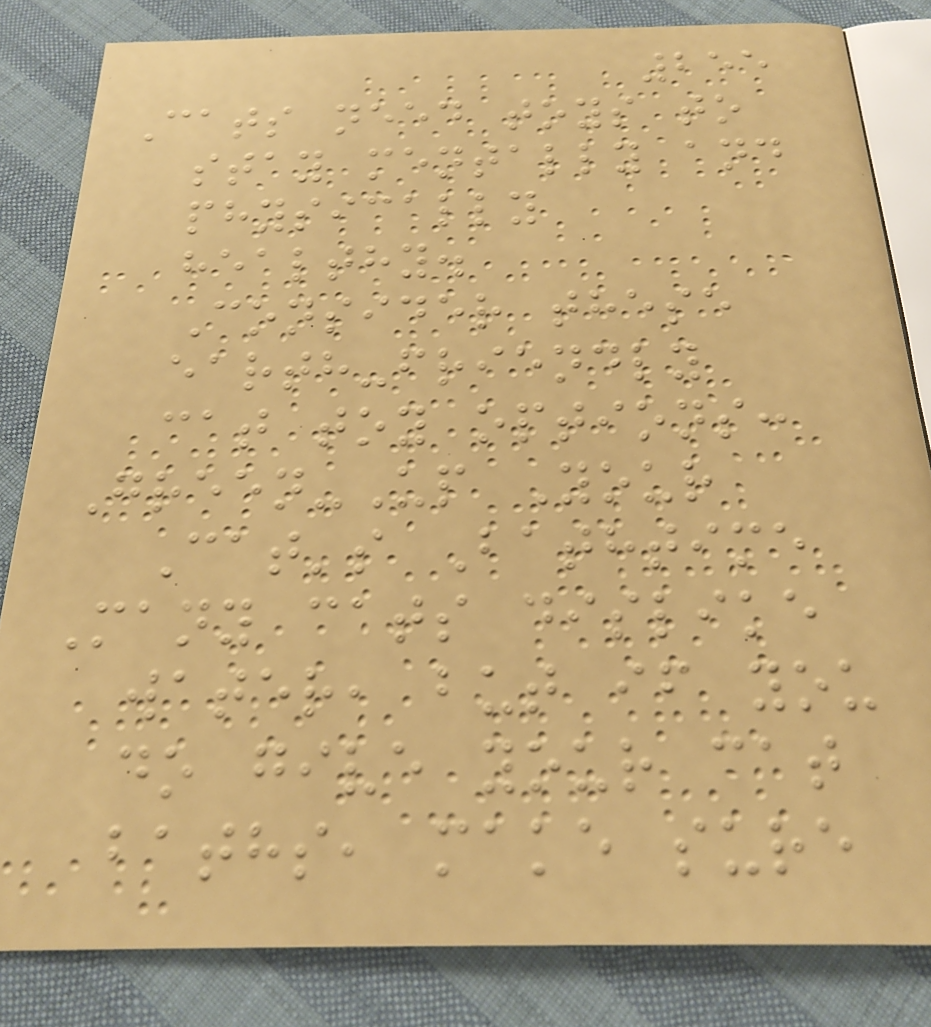255
Cats need toys to
stay mentally and
physically
healthy.
Consider these
earth-friendly
cat toy options:
Green-Up Your
Cat's Bathtime
Many cats dislike
water, but if you
do give your cat
baths, make sure
